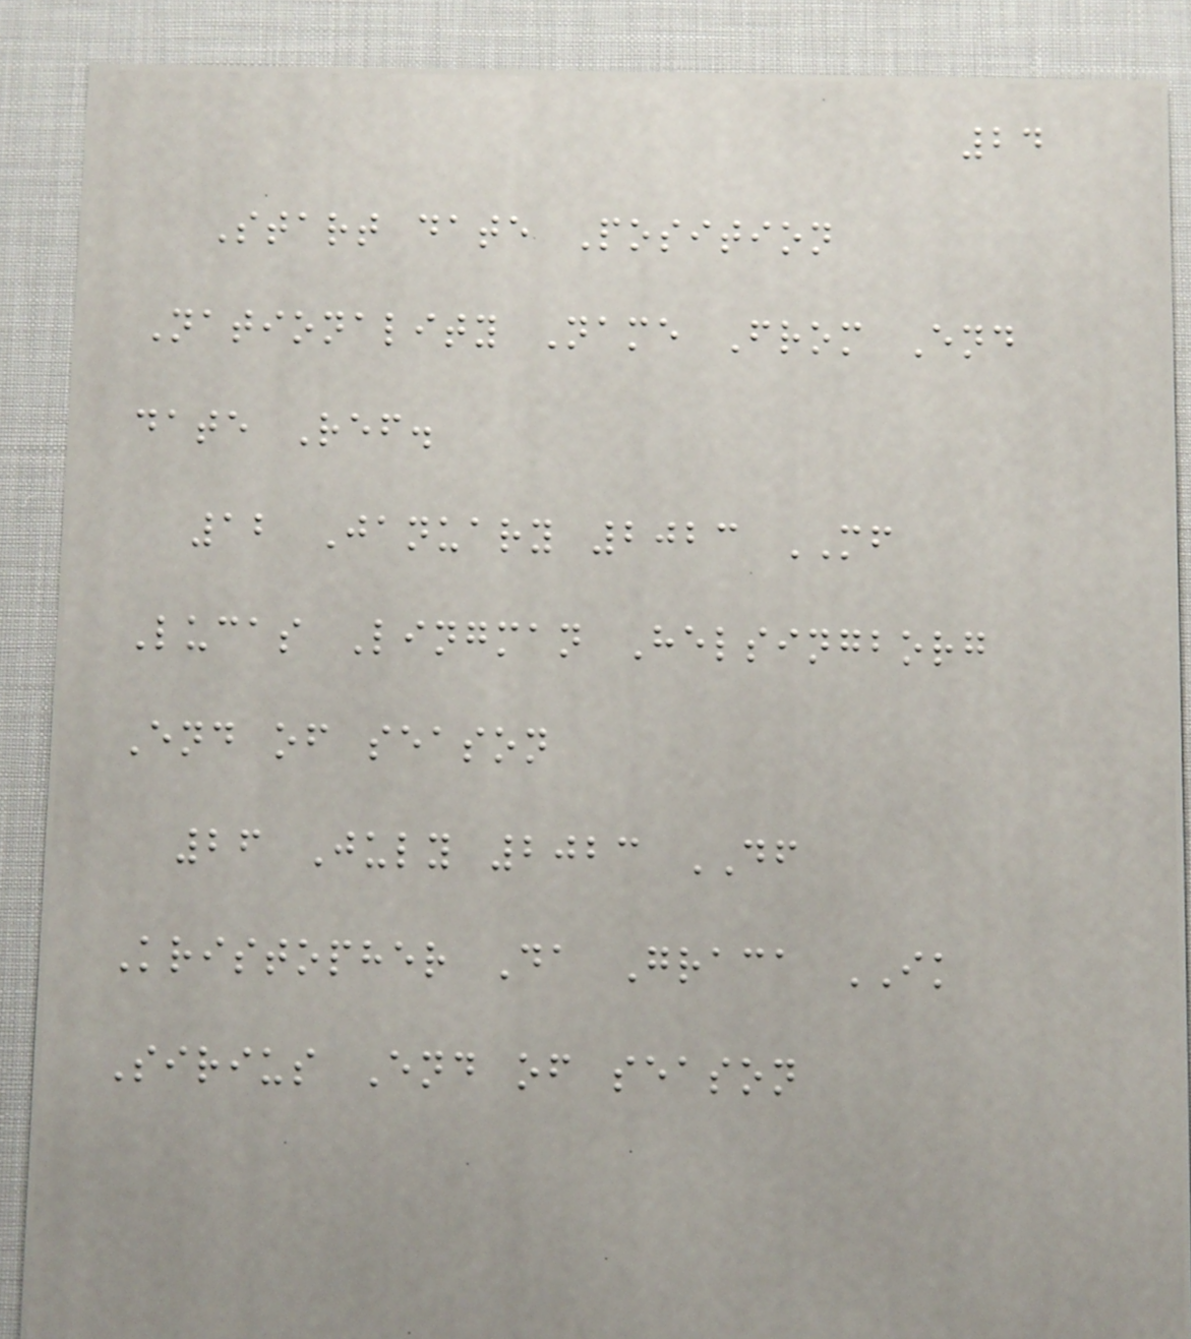24
Start date Position
Nationality Name From End
date Ref.
12 January 2023 MF
Lucas Lingman Helsingborg
End of season
26 July 2023 DF
Kristopher Da Graca IK
Sirius End of season
